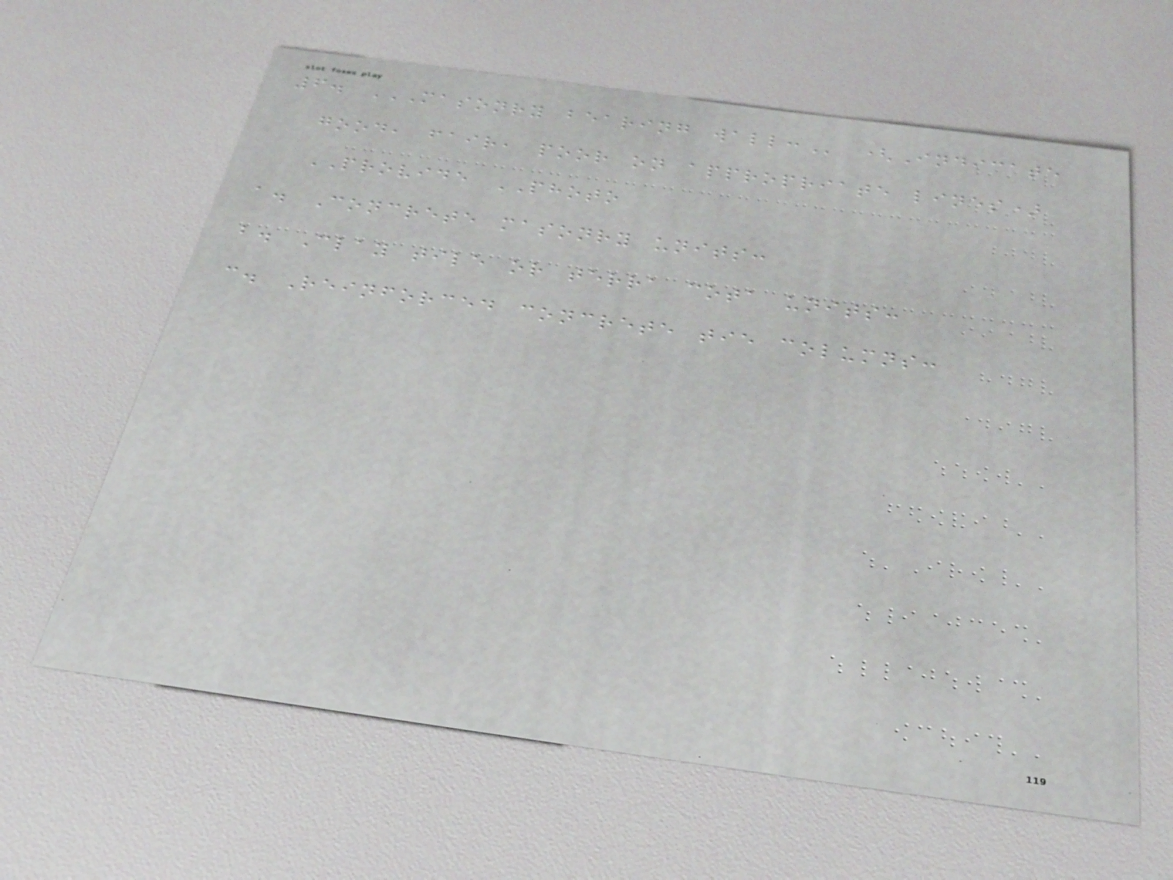6. MASONRY BEARING WALL: (Indicate
good, fair, poor on appropriate lines)
PROVIDE PHOTO
a. Concrete masonry units:
b. Clay tile or terra cota units:
c. Reinforced concrete tie columns:
